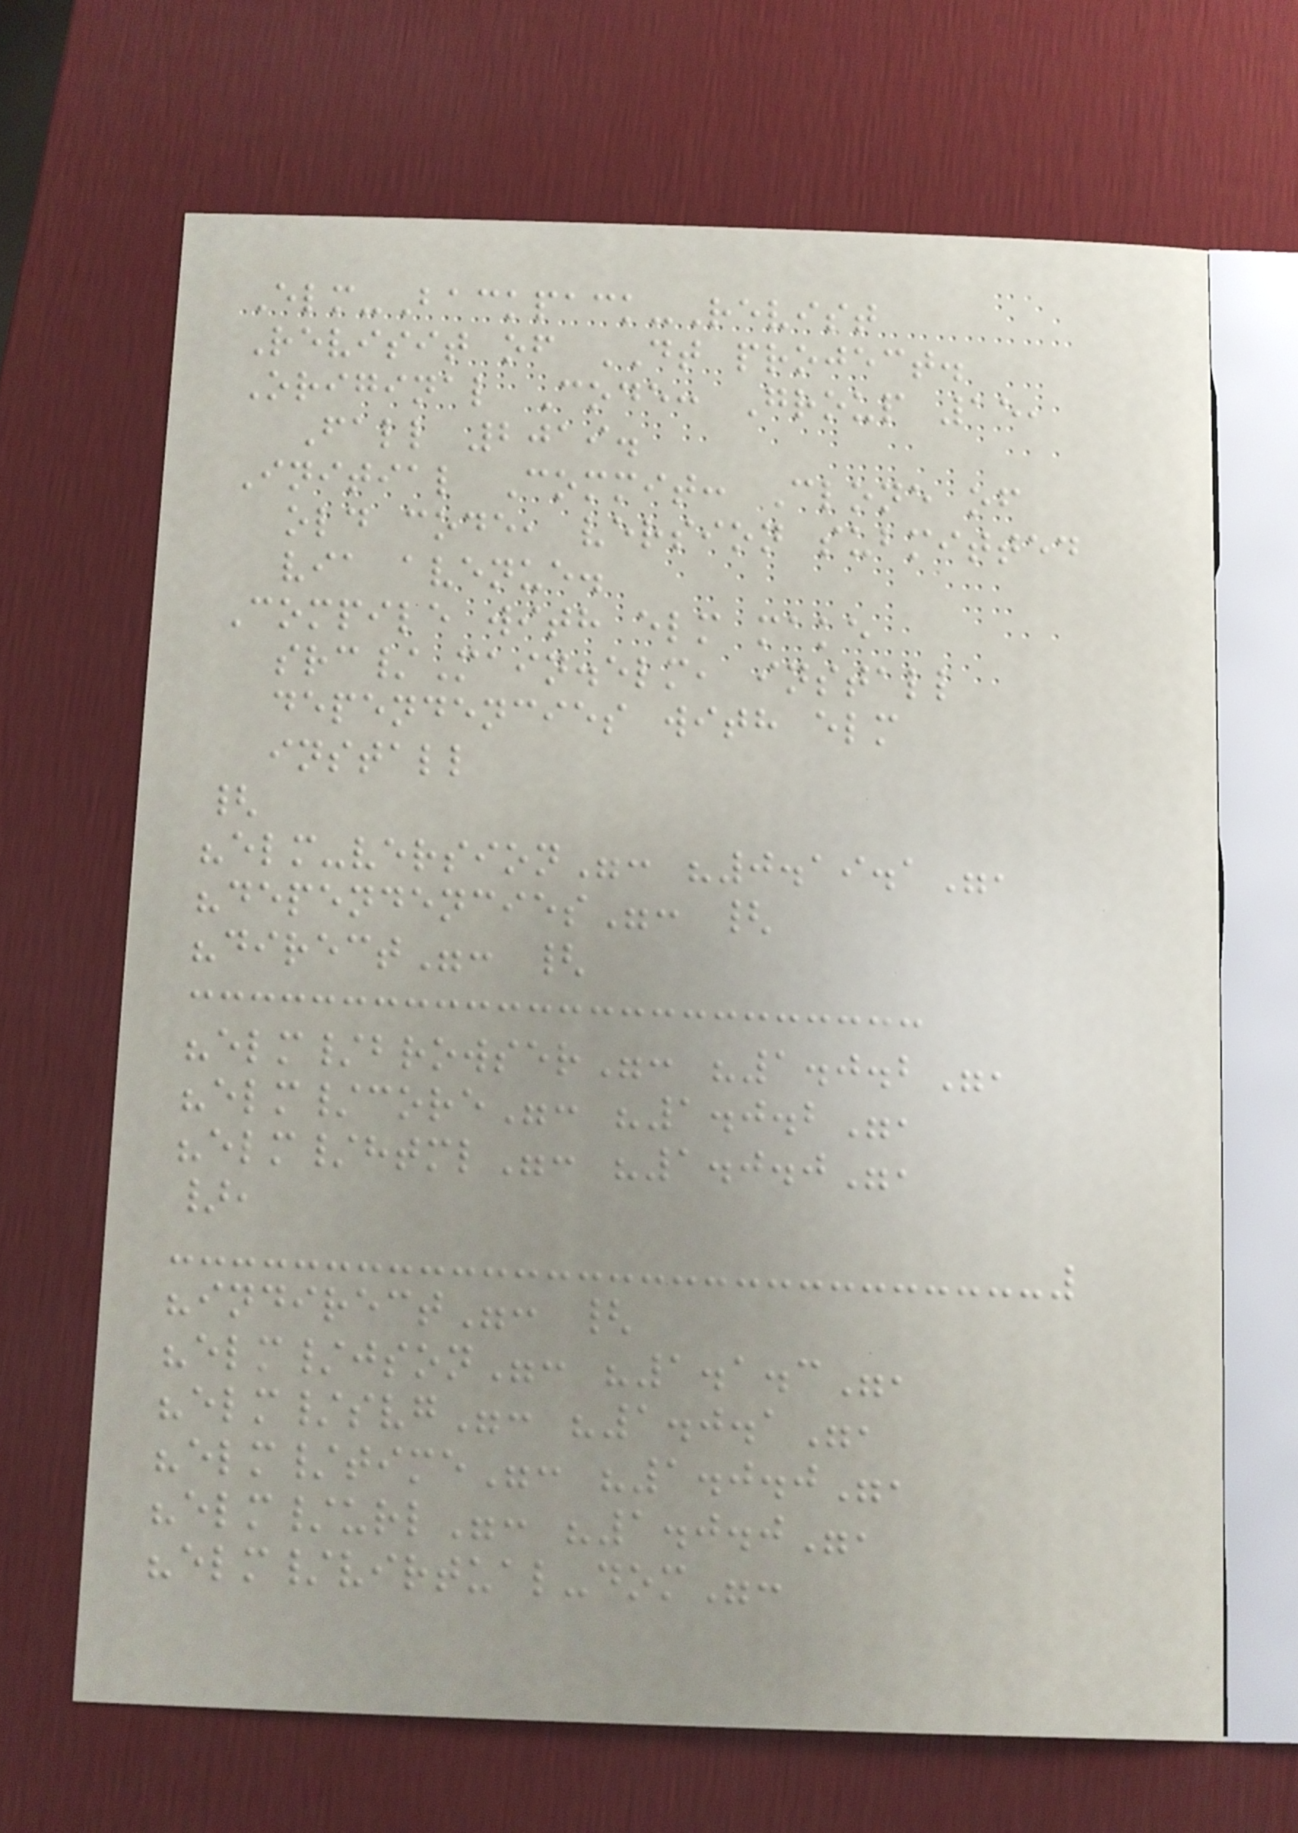Elm-Backpack-Revist
Revisit of DT project.
Original Code: Group 15,
Fall 2019.
Initial Commit: Clone of
old code, version submitted
via avenue.
Compile with elm make
src/Main.elm, install
dependencies with elm
install
{
"elm-version": "0.19.1",
"dependencies": {
"direct": {
"elm/browser": "1.0.2",
"elm/core": "1.0.2",
"elm/html": "1.0.0",
},
"indirect": {
"elm/json": "1.1.3",
"elm/svg": "1.0.1",
"elm/time": "1.0.0",
"elm/url": "1.0.0",
"elm/virtual-dom":
